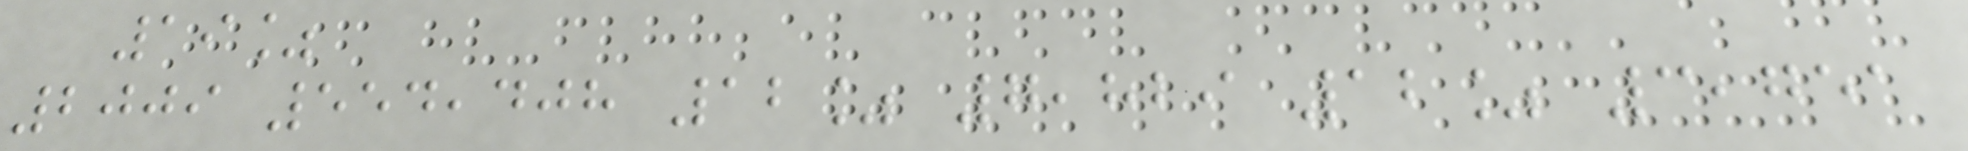19%
2009 554,408 12% 7,829 12% 3,751
